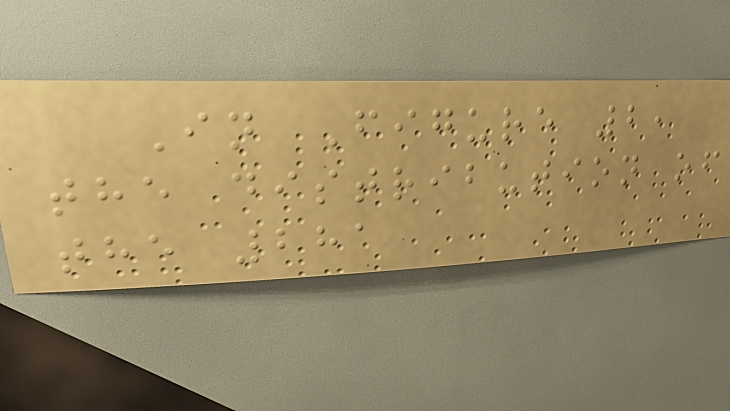In Figure 2,
the distribution of
the 281
